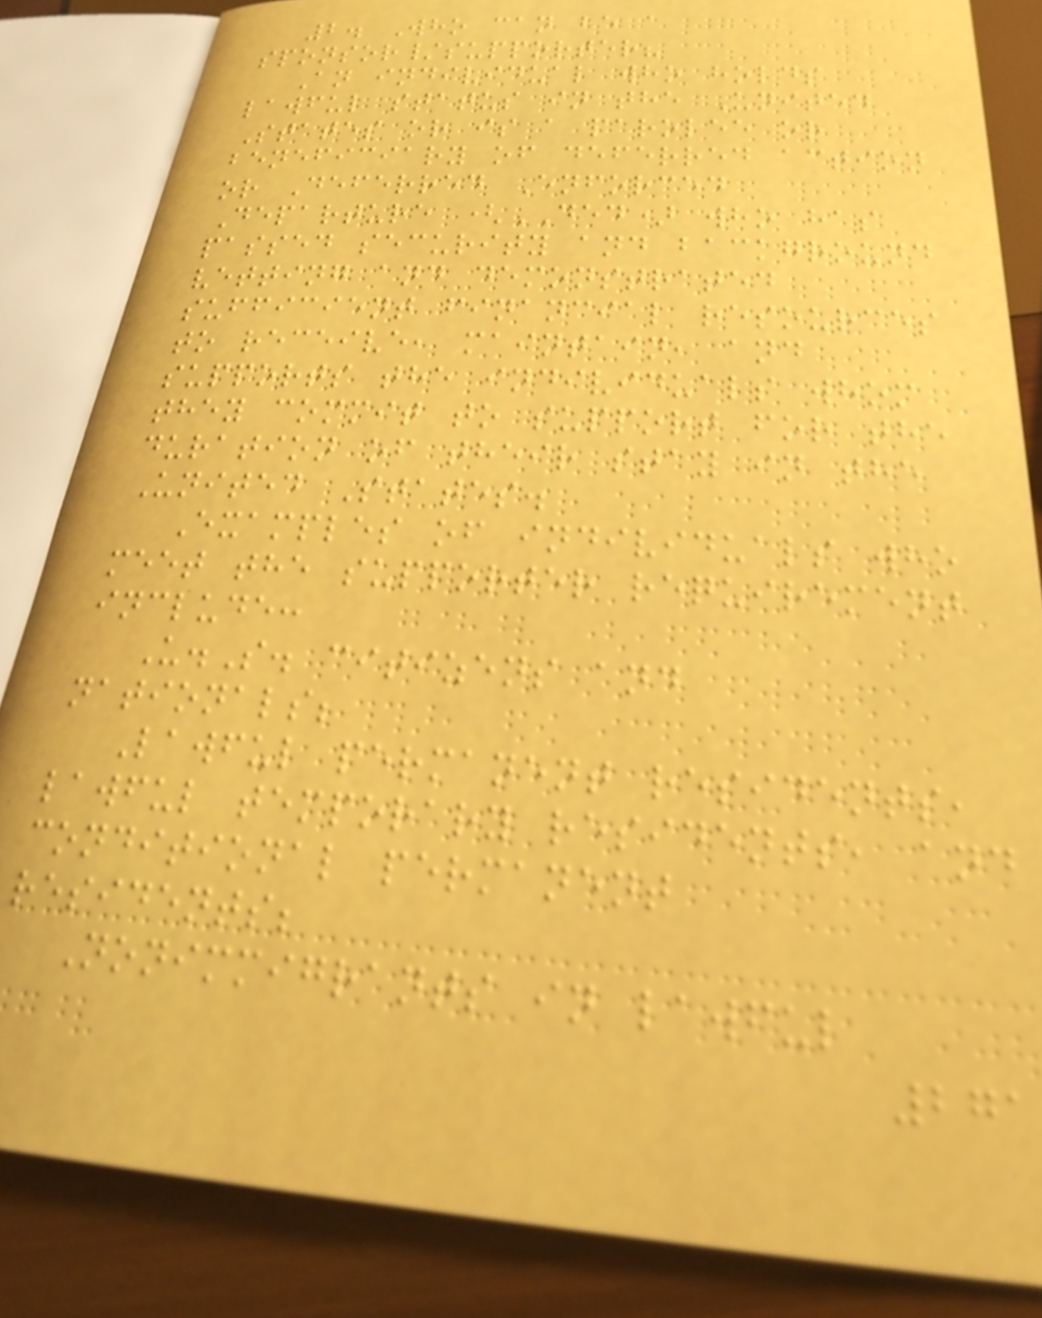2. Who can be a
sponsor/supporter?
An individual who holds
lawful status in the United
States or is a parolee or
beneficiary of deferred action
or Deferred Enforced
Departure (DED) who has
passed security and background
vetting and demonstrated
sufficient financial resources
to receive, maintain, and
supports the individuals whom
they commit to support for the
duration of their stay in the
United States.
Examples of individuals who
meet the supporter requirement
include:
U.S. citizens and
nationals;
Lawful permanent residents,
lawful temporary residents, and
conditional permanent
residents;
Nonimmigrants in lawful
271
